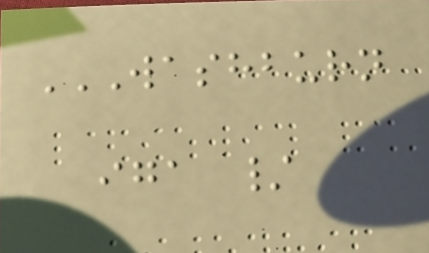WASHBURN
IGA /
